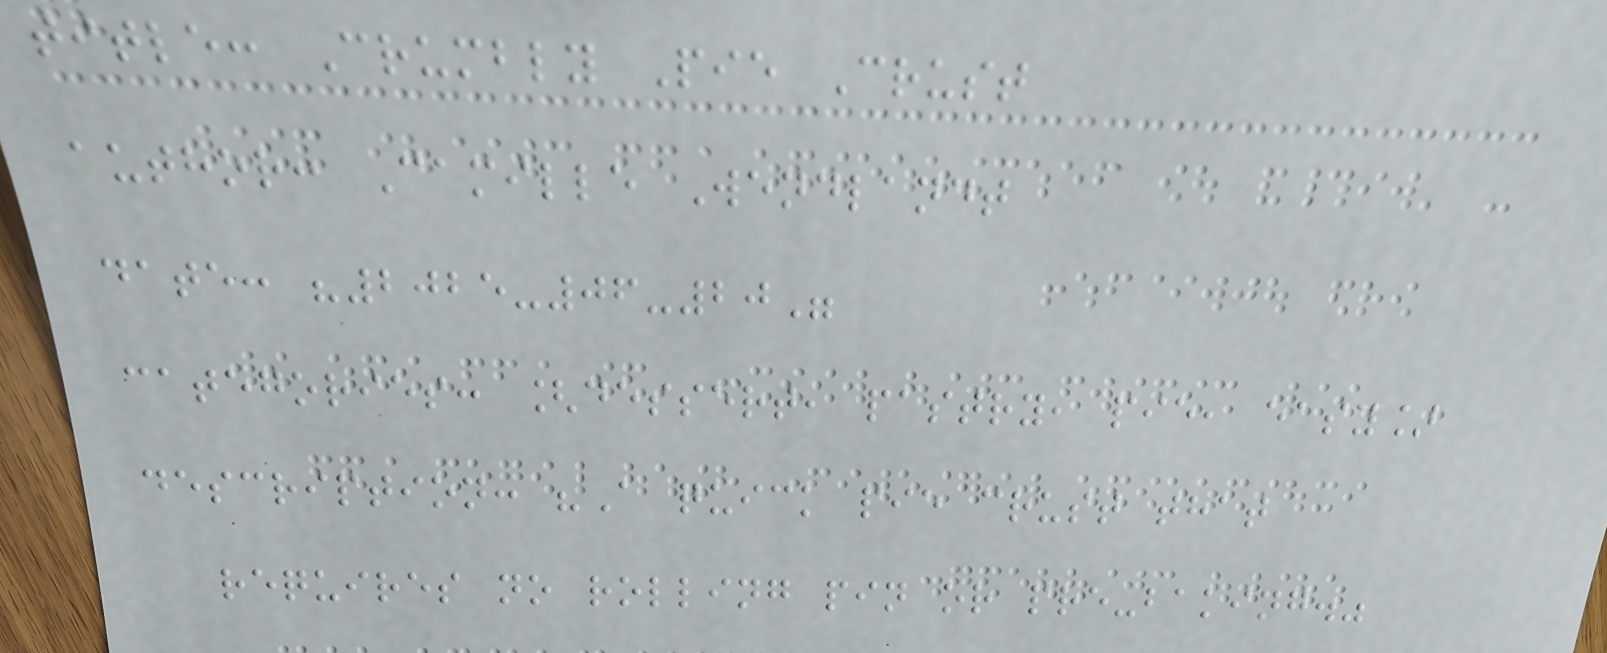title: Crumbly Pie Crust
author: Camille Wendlandt
date: "2025-06-20"
categories: [dessert, pastry, pie, easy]
description: "A quick pie crust that
requires no rolling pin or pre-baking."
